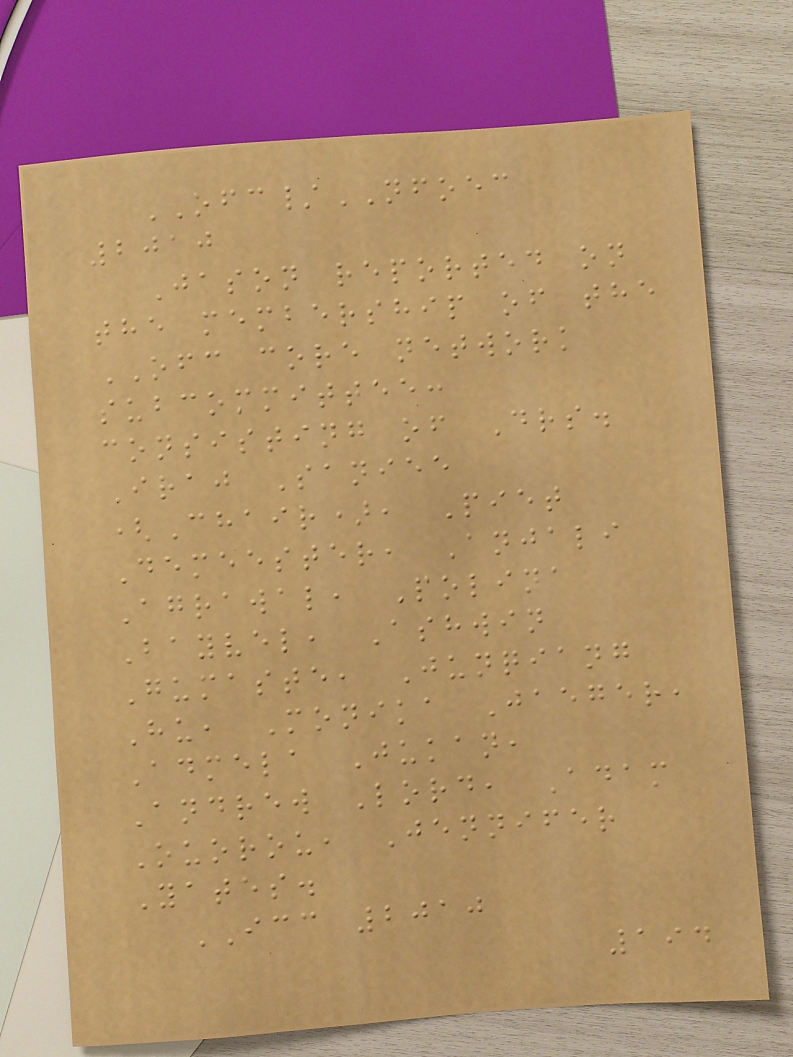OFC/NFOEC
2010
Jason reported on
the membership of the
OFC core network
subcommittee:
consisting of Drs.
Iraj Saniee
(Chair), Piet
Demeester, Anjali
Agrawal, Polina
Bayvel, Ashwin
Gumaste, Junqiang
Hu, Monika Jaeger,
Admela Jukan,
Andrew Lord, Adam
Ouorou, Jennifer
Yates.
ICC 2010
194
